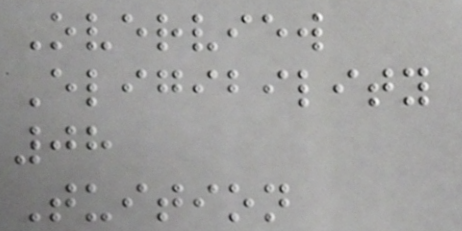Overview
Eligibility
08
Tuition
